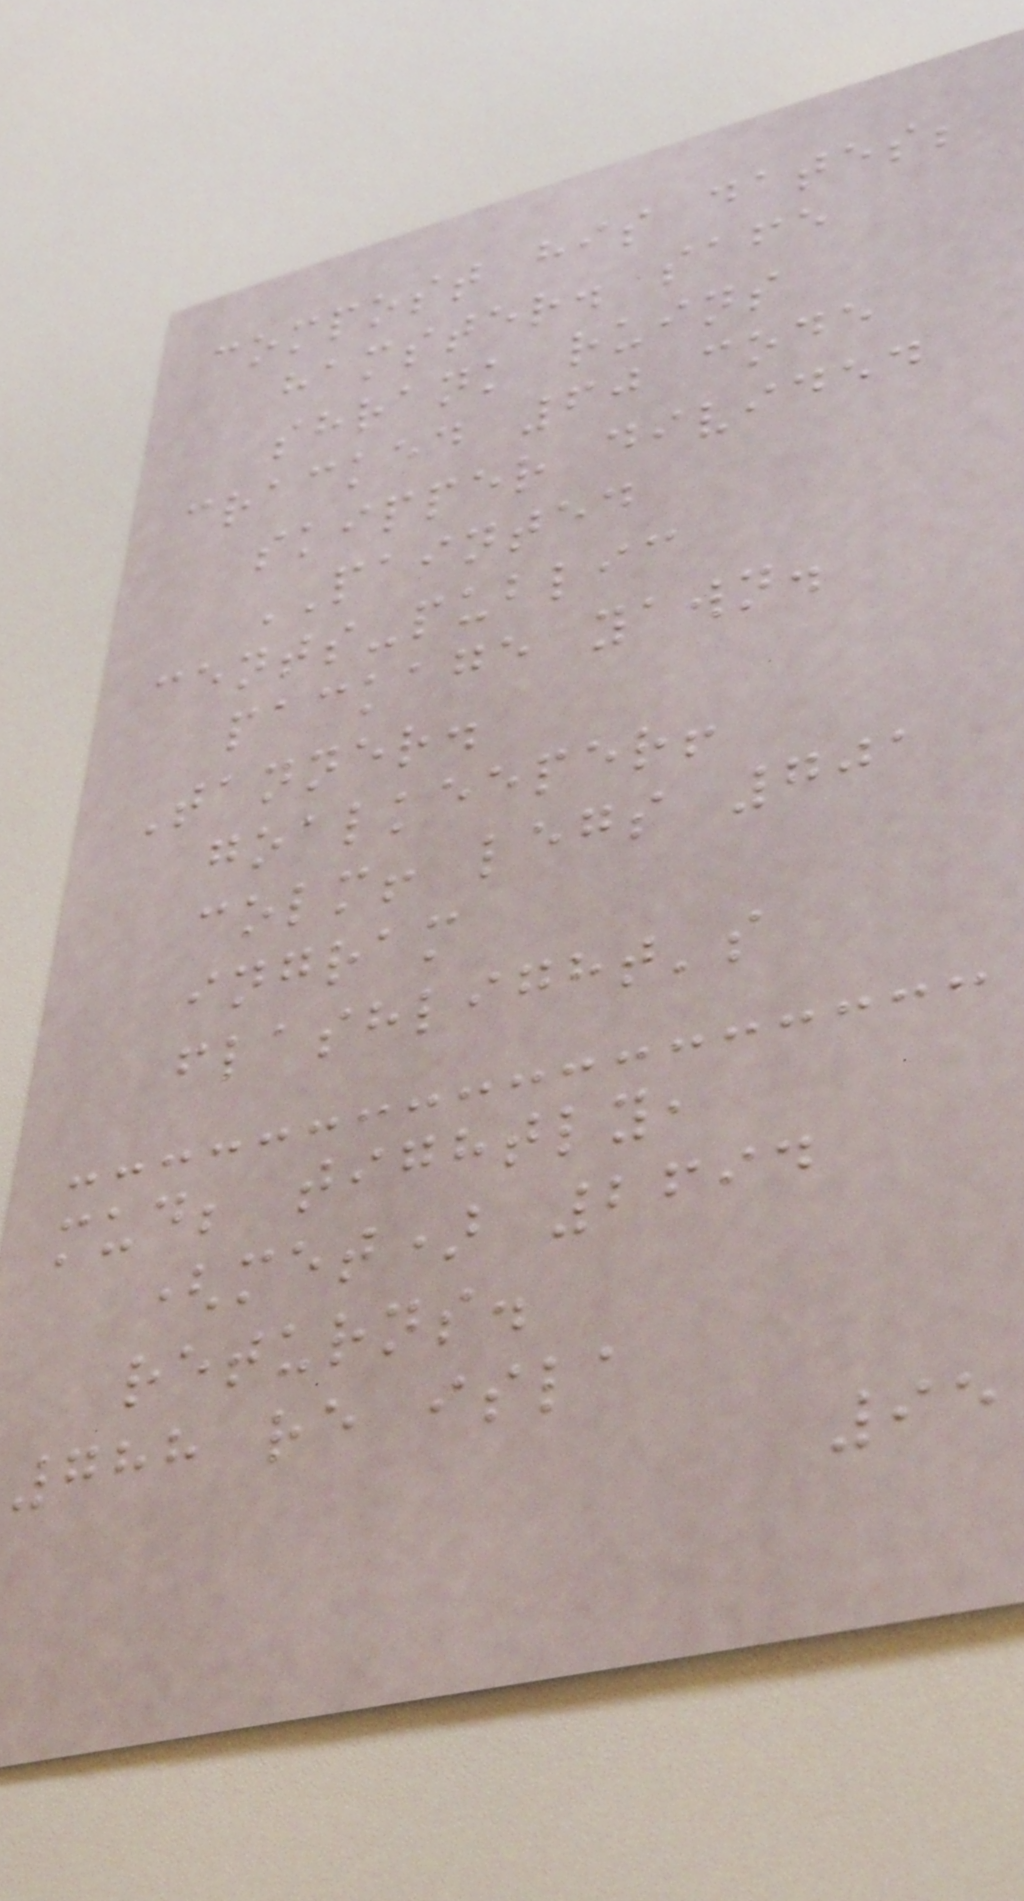compost his dates;
hamster. safe
shrank ruins
cracked 60 code
skipper divided
PAINTED
cents-public
package yawn.
Tanner.
goalkeeper!
colm! legs 701
ingram
flashlight's
mud; tightly,
(met) 2694
returns.
788 re isla
95
